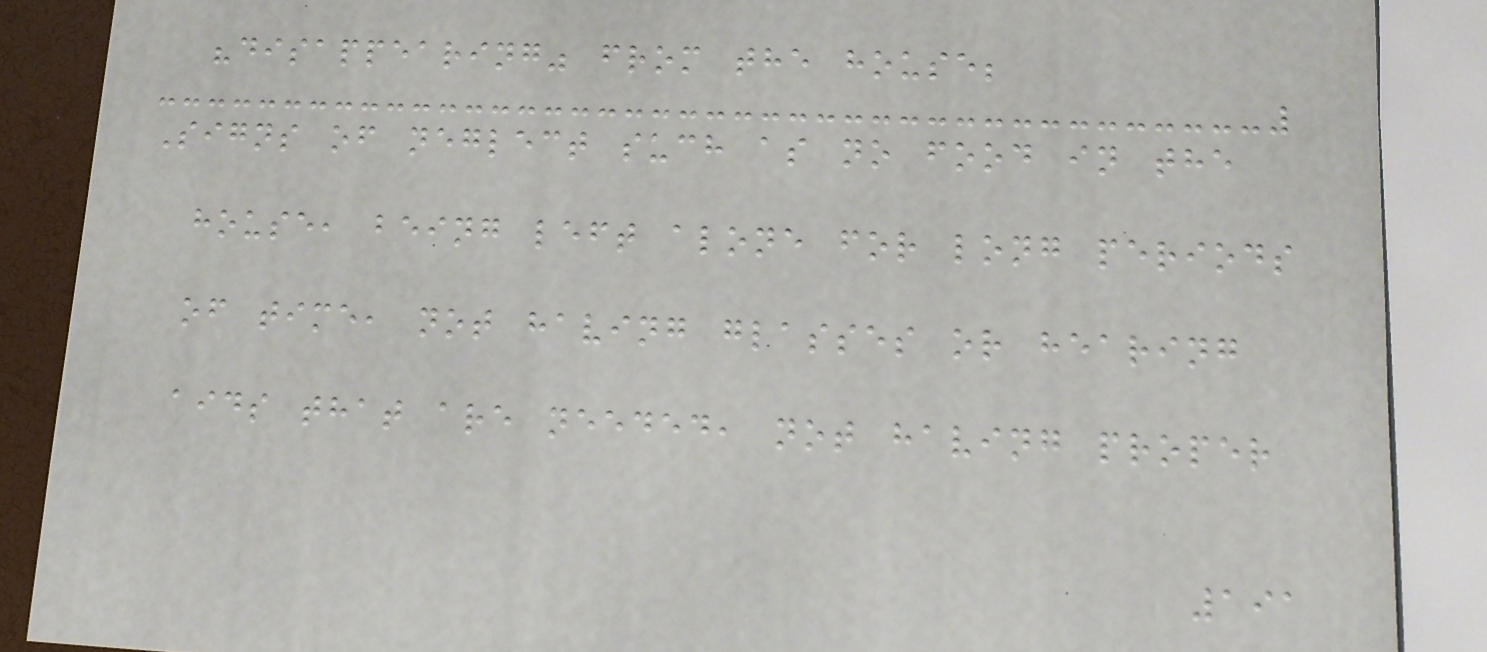"disappearing" from the house;
Signs of neglect such as no food in the
house, being left alone for long periods
of time, not having glasses or hearing
aids that are needed, not having proper
191
